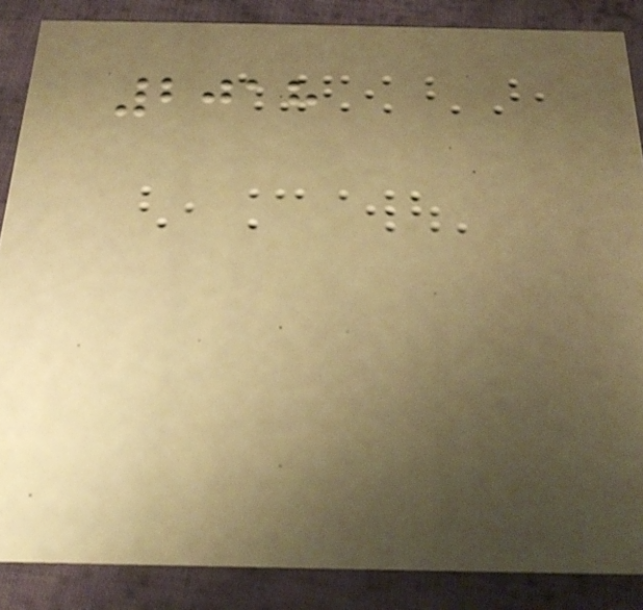2018
